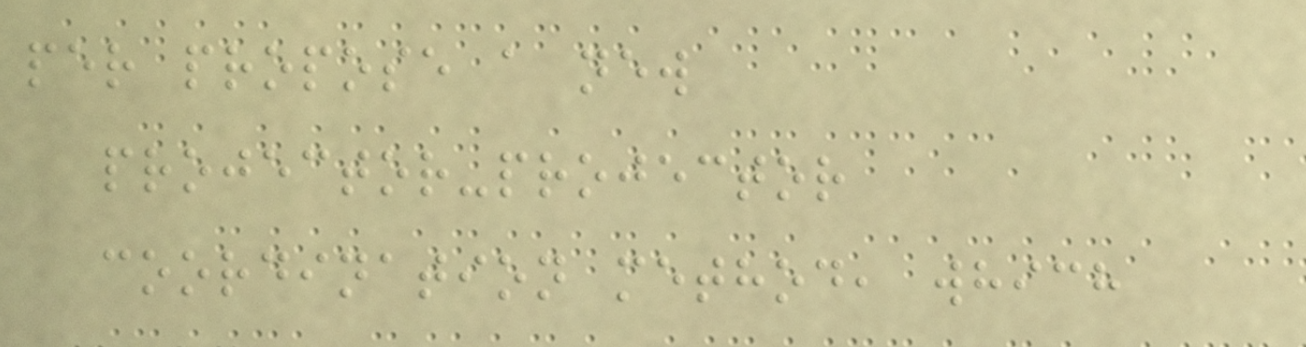per propose a new
projector-projector
coordination method, which
